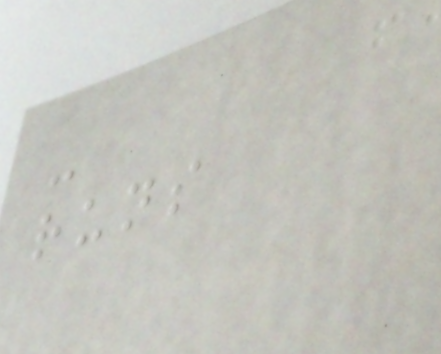-
runs
